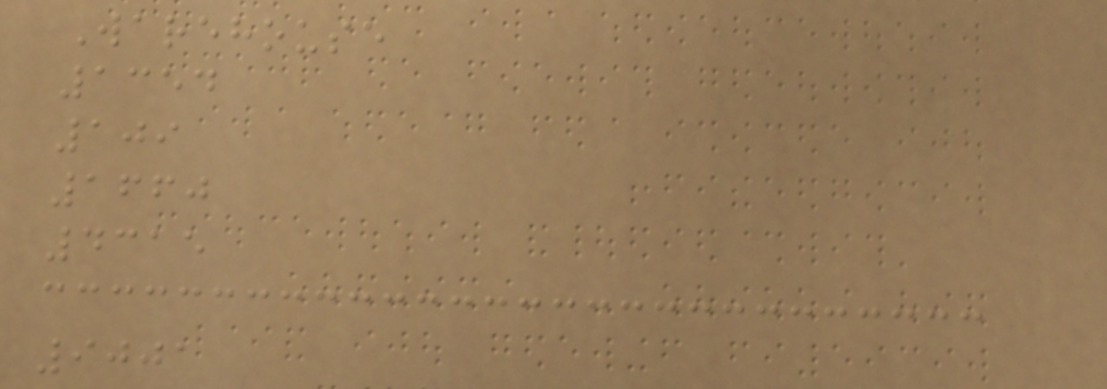Warehouse
1354
109
1660
4315
9001
